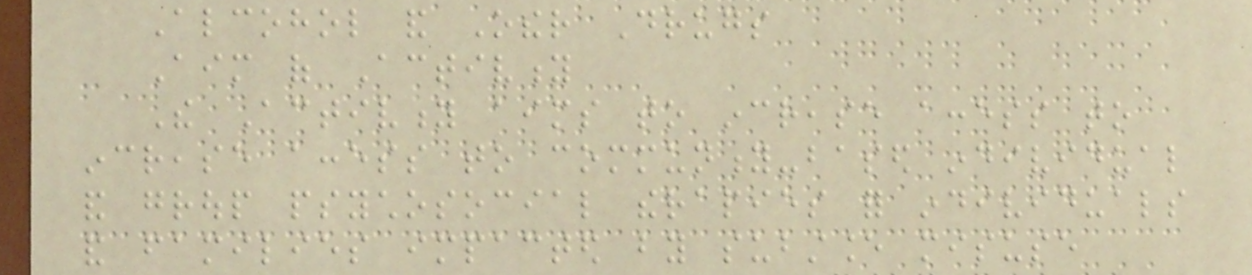Alcohol and Other Drugs
Aim of Activity
The Activity aims to increase access to
increase access to community-based individual
and group psychosocial therapies for individuals
and families impacted by substance misuse
